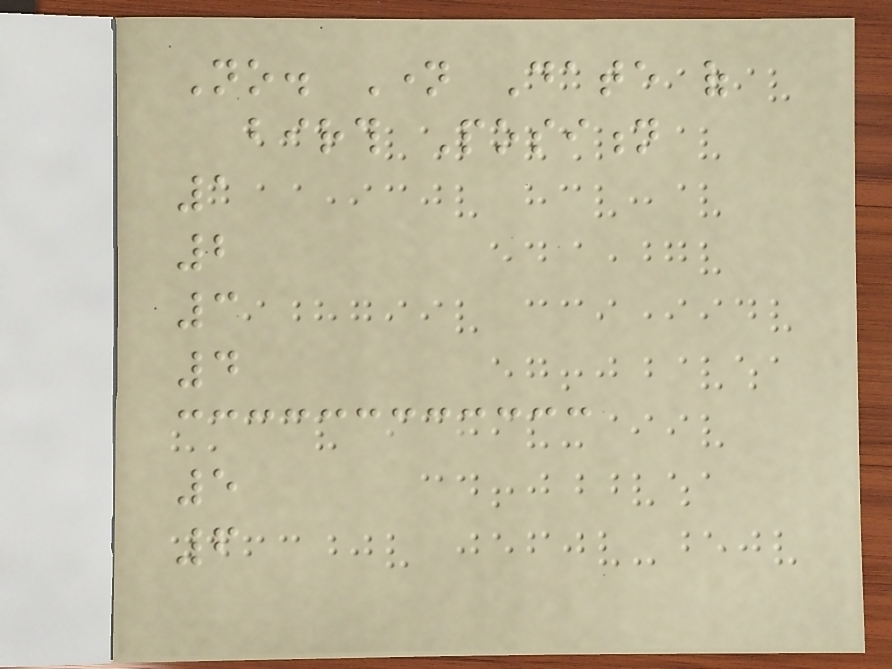No. Name Date of
birth Position
1
2
3
4
5
6
